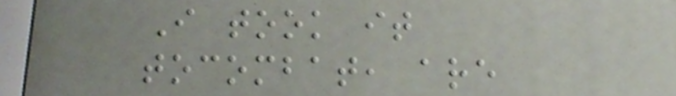I took it
tocombat, are
